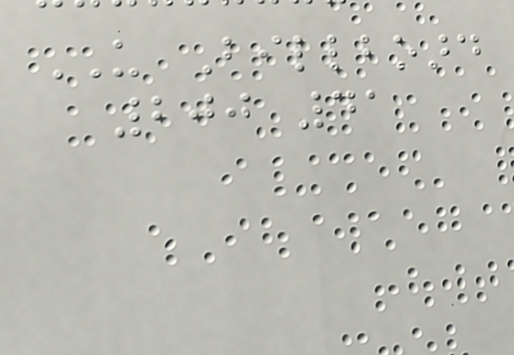US Billboard
200 41
